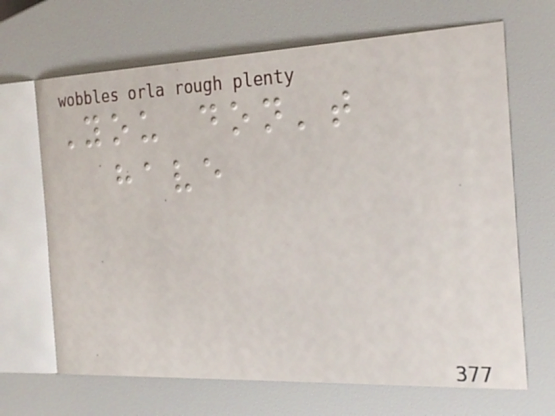You don't
have
